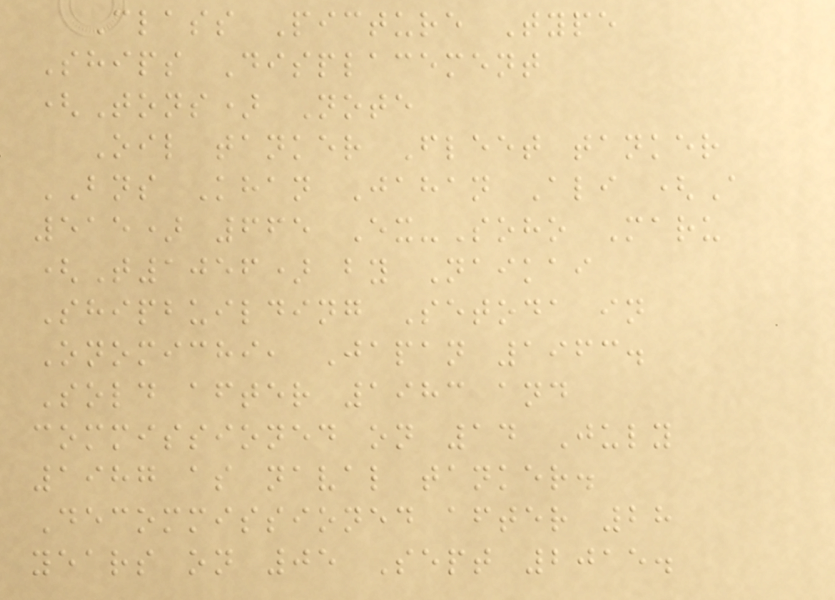Class Picture Type
Ships Displacement
(Tons) Note
Oil tanker Fleet tanker
BNS Khan Jahan Ali (A
515) 665 Ex-Soho Maru
(T1056) by Naikai
Shipbuilding Setoda in
Onomichi, Japan 1963.
Sold after 1983 and
commissioned on 14 July
1987 as naval tanker.
Decommissioned after 28
years on 05 Sept 2015.
